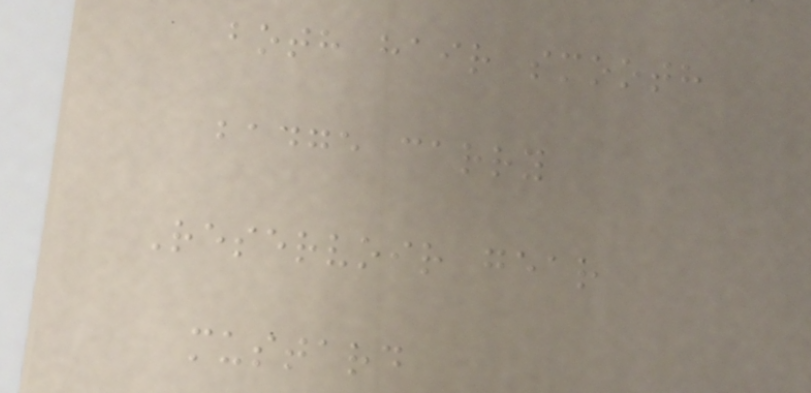both hair smooth
badge carry
Reservoir gear
mustard
